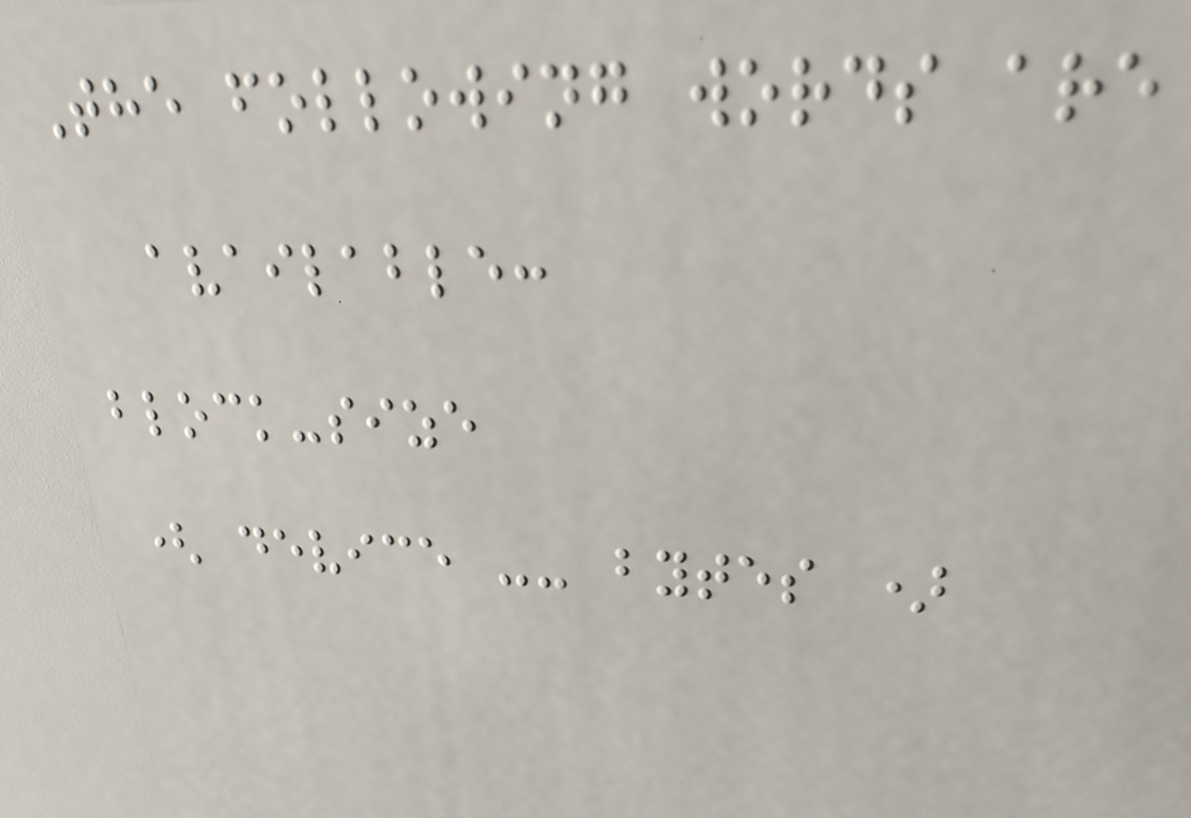The following words are
available:
block-size
( device -- bytes )
